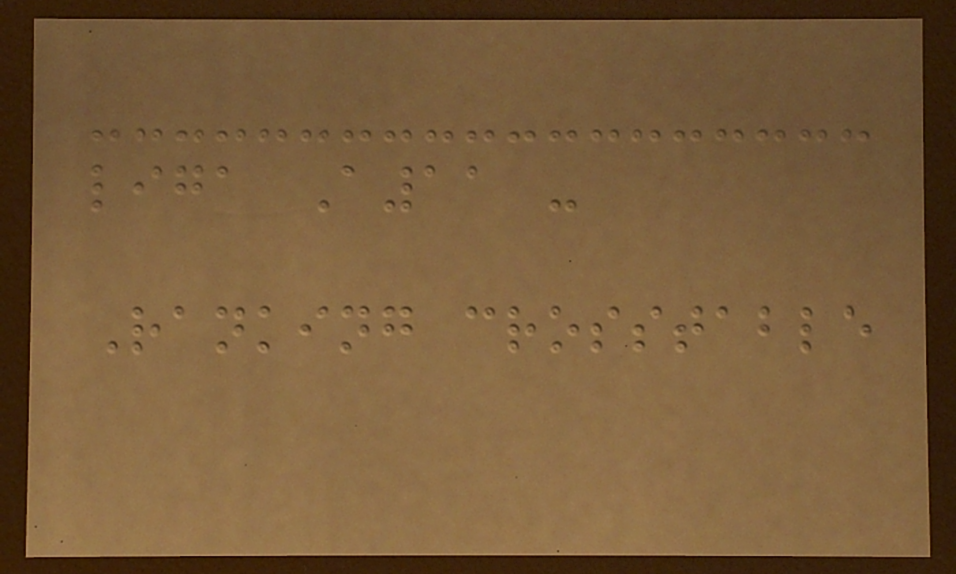liga A11 -
Ranking crosstable
